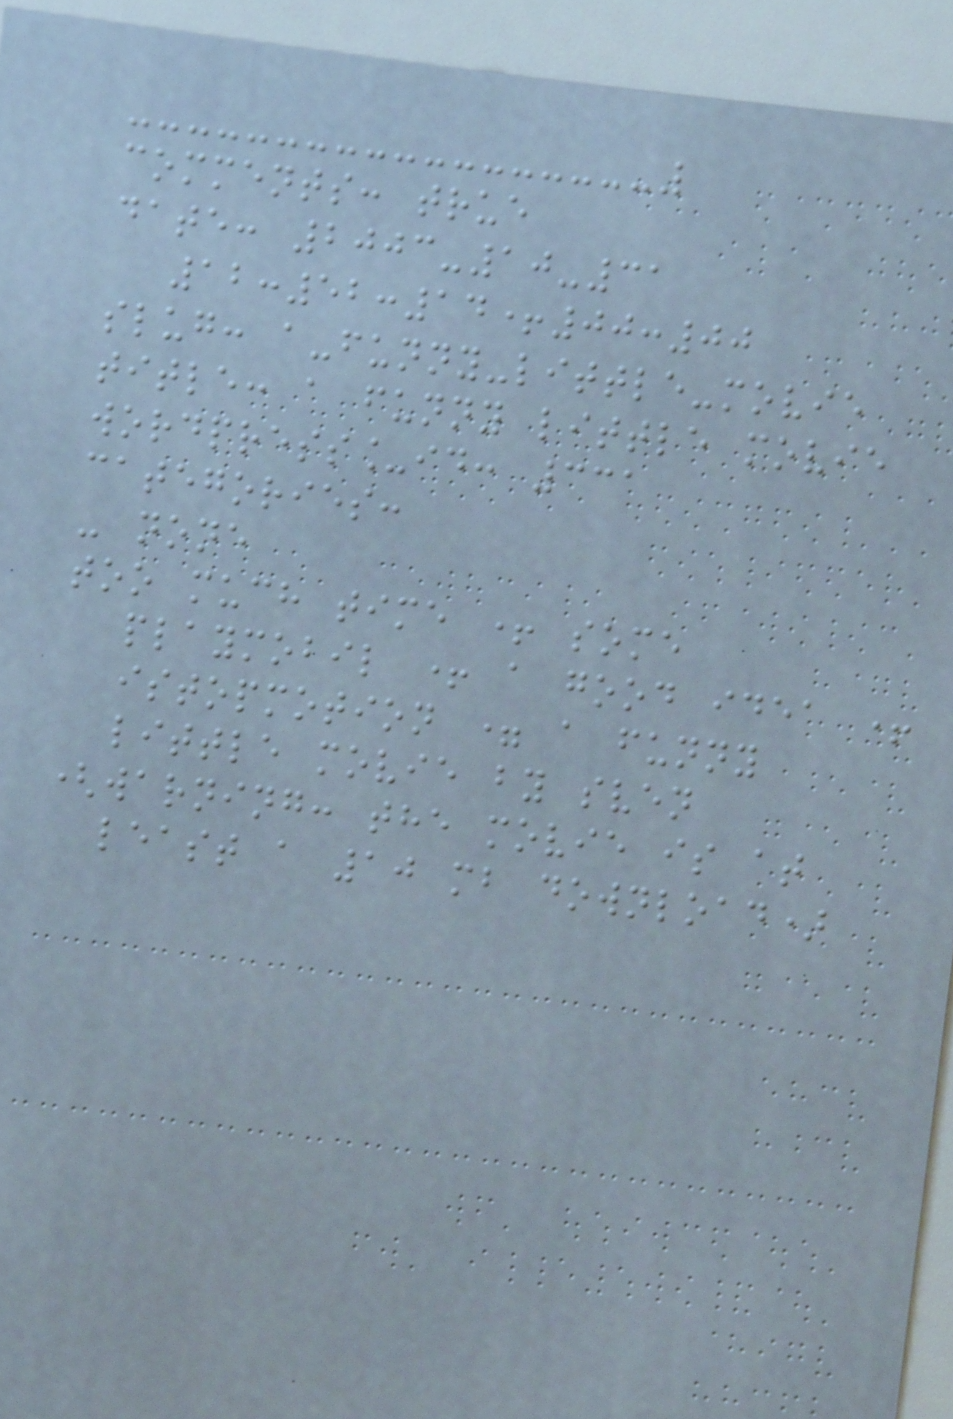comments: true
date: 2003-10-31
12:52:14+00:00
slug: a-funny-little-movie
title: a funny little movie
wordpress_id: 331
categories:
- none
too much time + some
playmobil + a good idea +
istopmotion = a funny
little movie by sven
(warning: the movie is at
least a 10 mb download)
